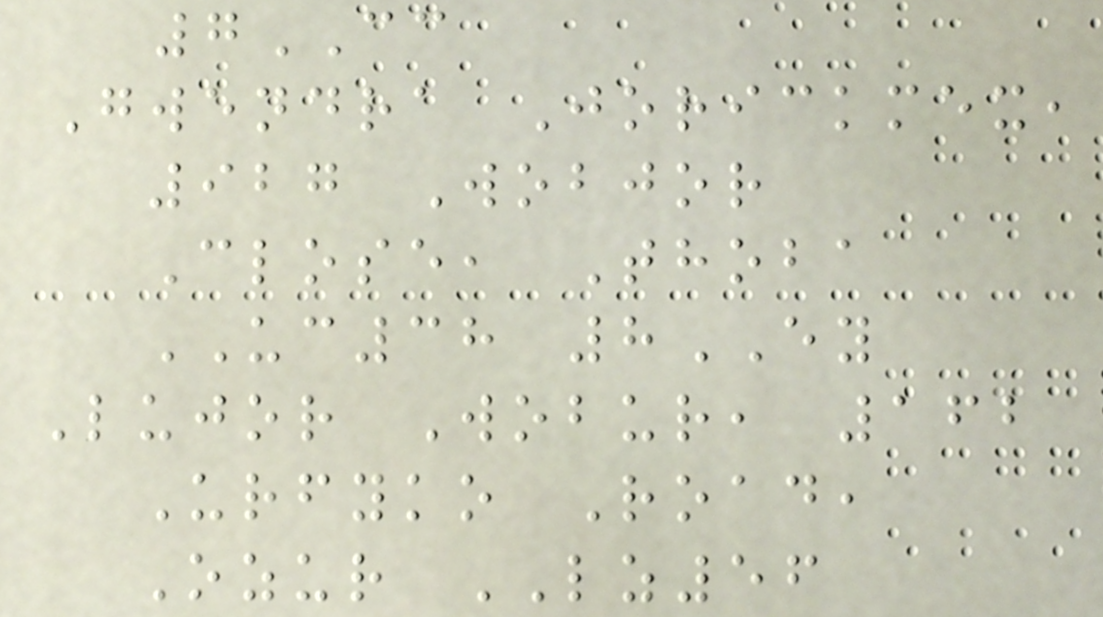7CC
Gwendra Jorickmex,
927 Wobjor
Close, Thoba
UC38 8EY
Lujor Wobur, 162
Urfyko Road,
Ozur LZ56
